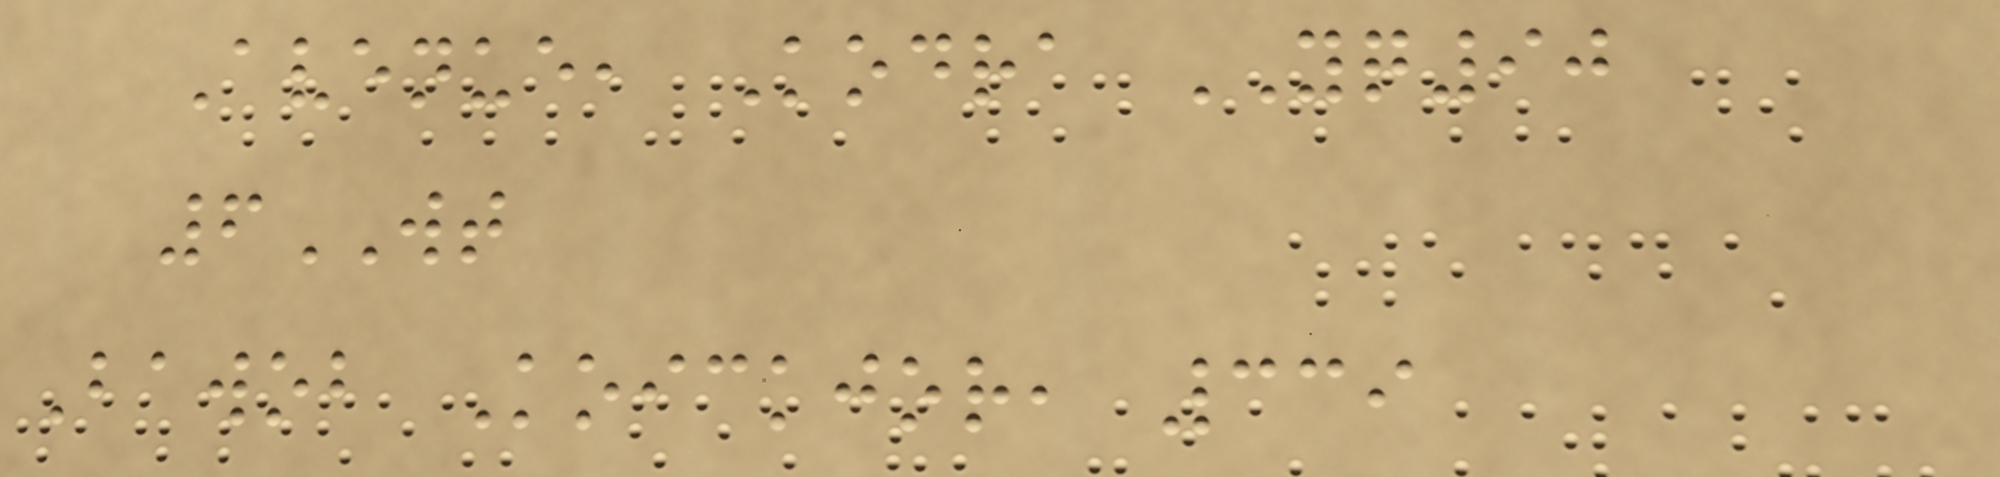Avenue, Kodra YQ90
6WT
Bawob Koickjor, 339
